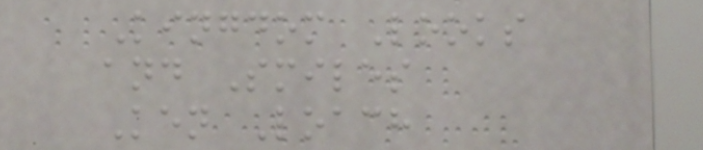Kingdom Looks
and Smiles
Ken Loach
